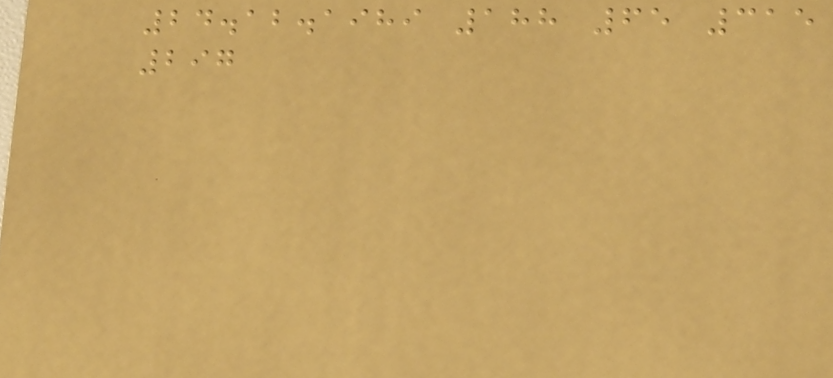24.12.1989 188 65 315
297
